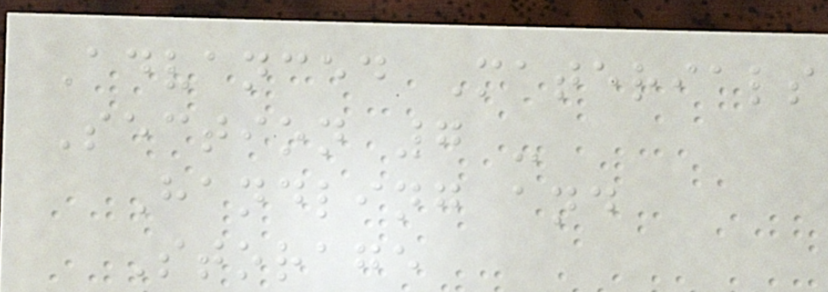Advanced Materials
Section 7 -
Handling and
Storage
